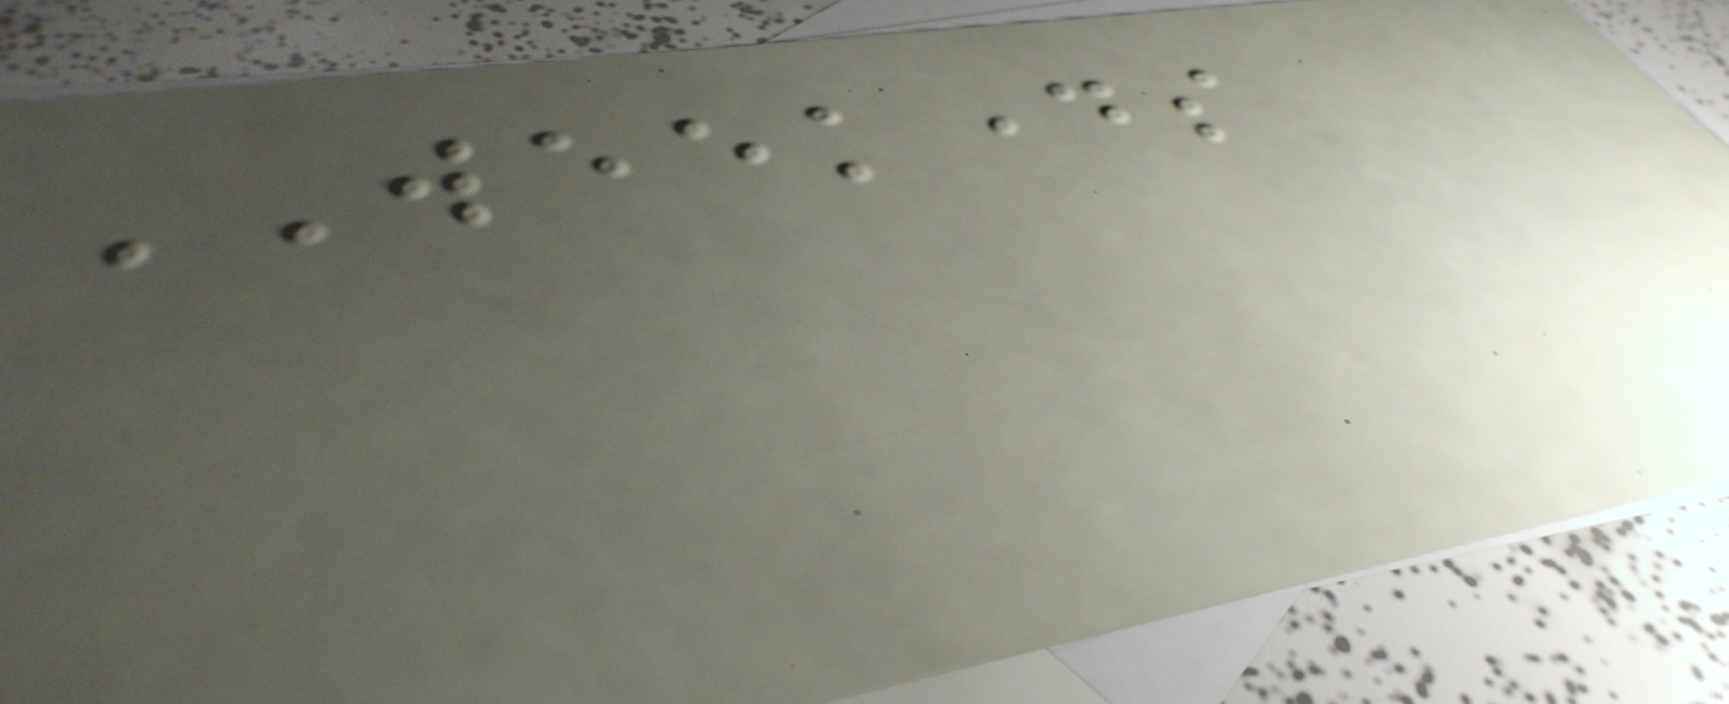WEEKDAYS
